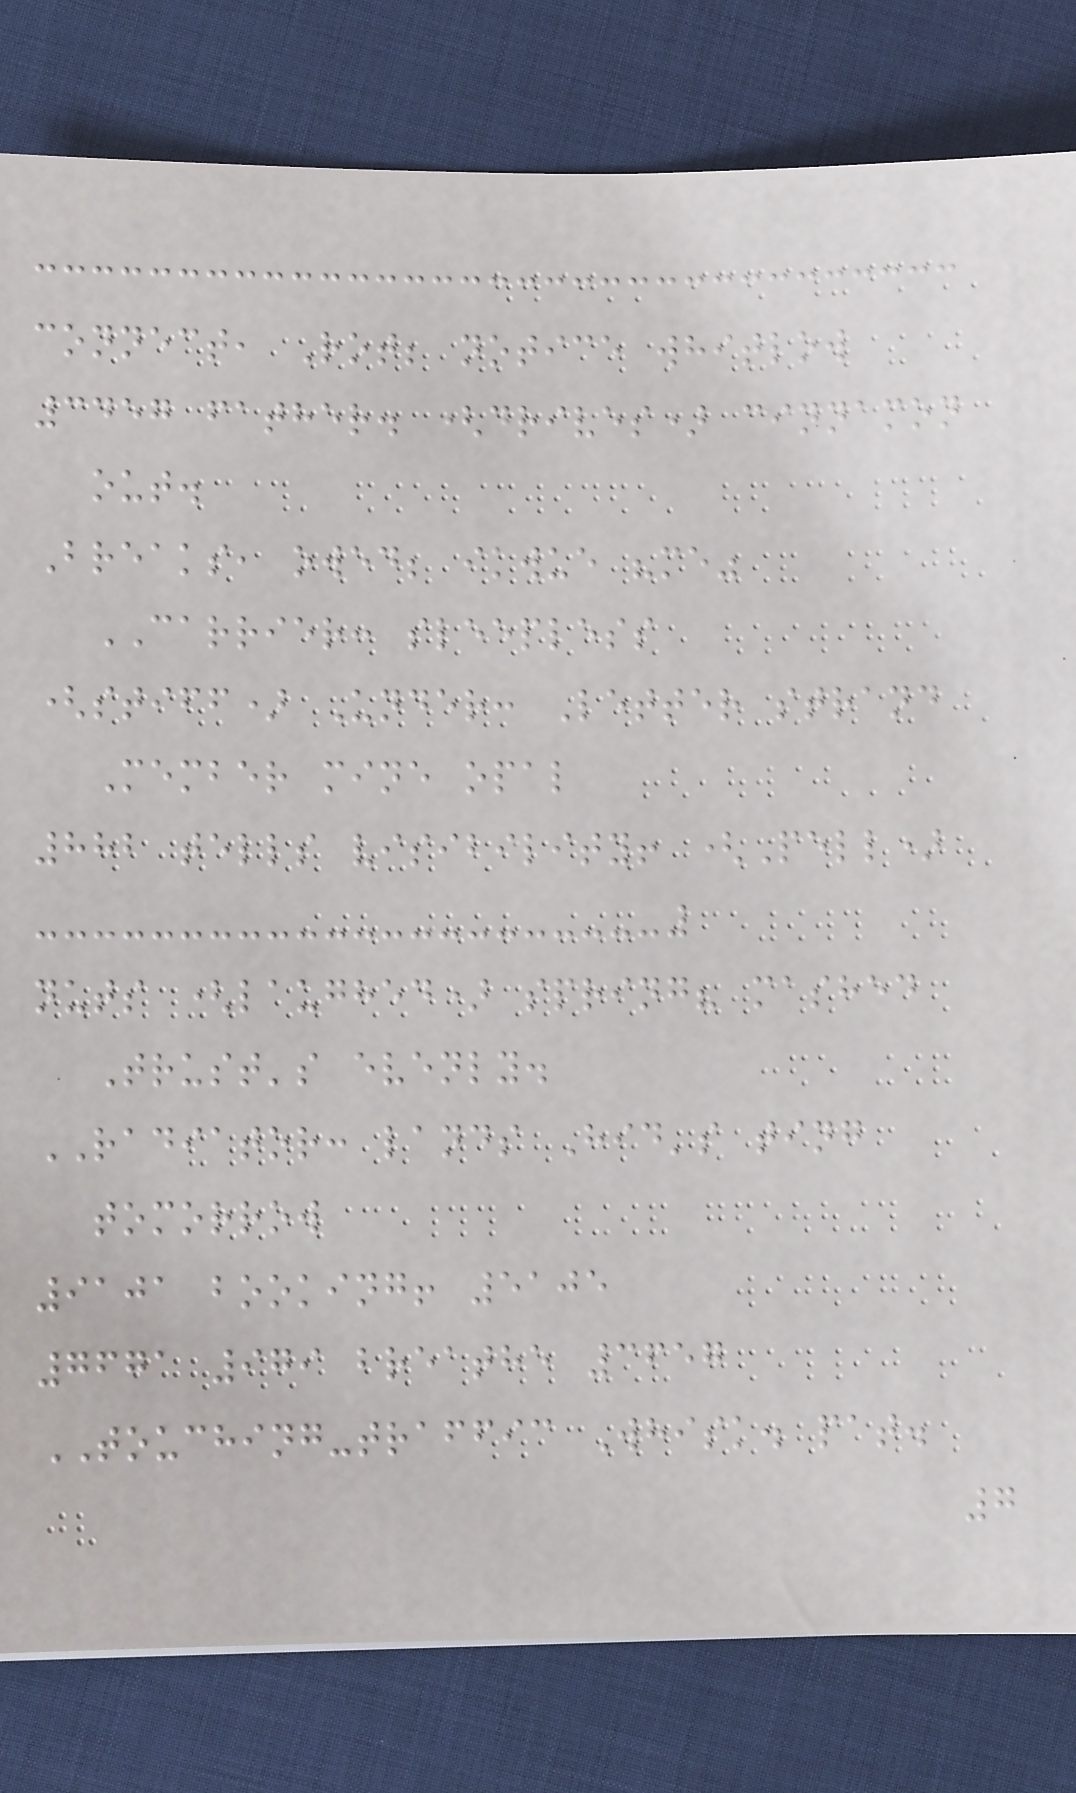connect, Rot; notice whitlow
3457 father. (drives) cinnamon
out.
Breaks, owed; ikwue "me"
CARRIER: sleepless
(stiff) Under: Letter strand
Member mine opal
882 tells visibility! (Pell)
nuts (laughed) spring? mashed
Trust's evenly.
RADIATOR: lands Hid's ting
tomorrow
9101 booking! 5105
7671 979 breathe 3657
TOUCHING-traffic Whisk. pat.
7
